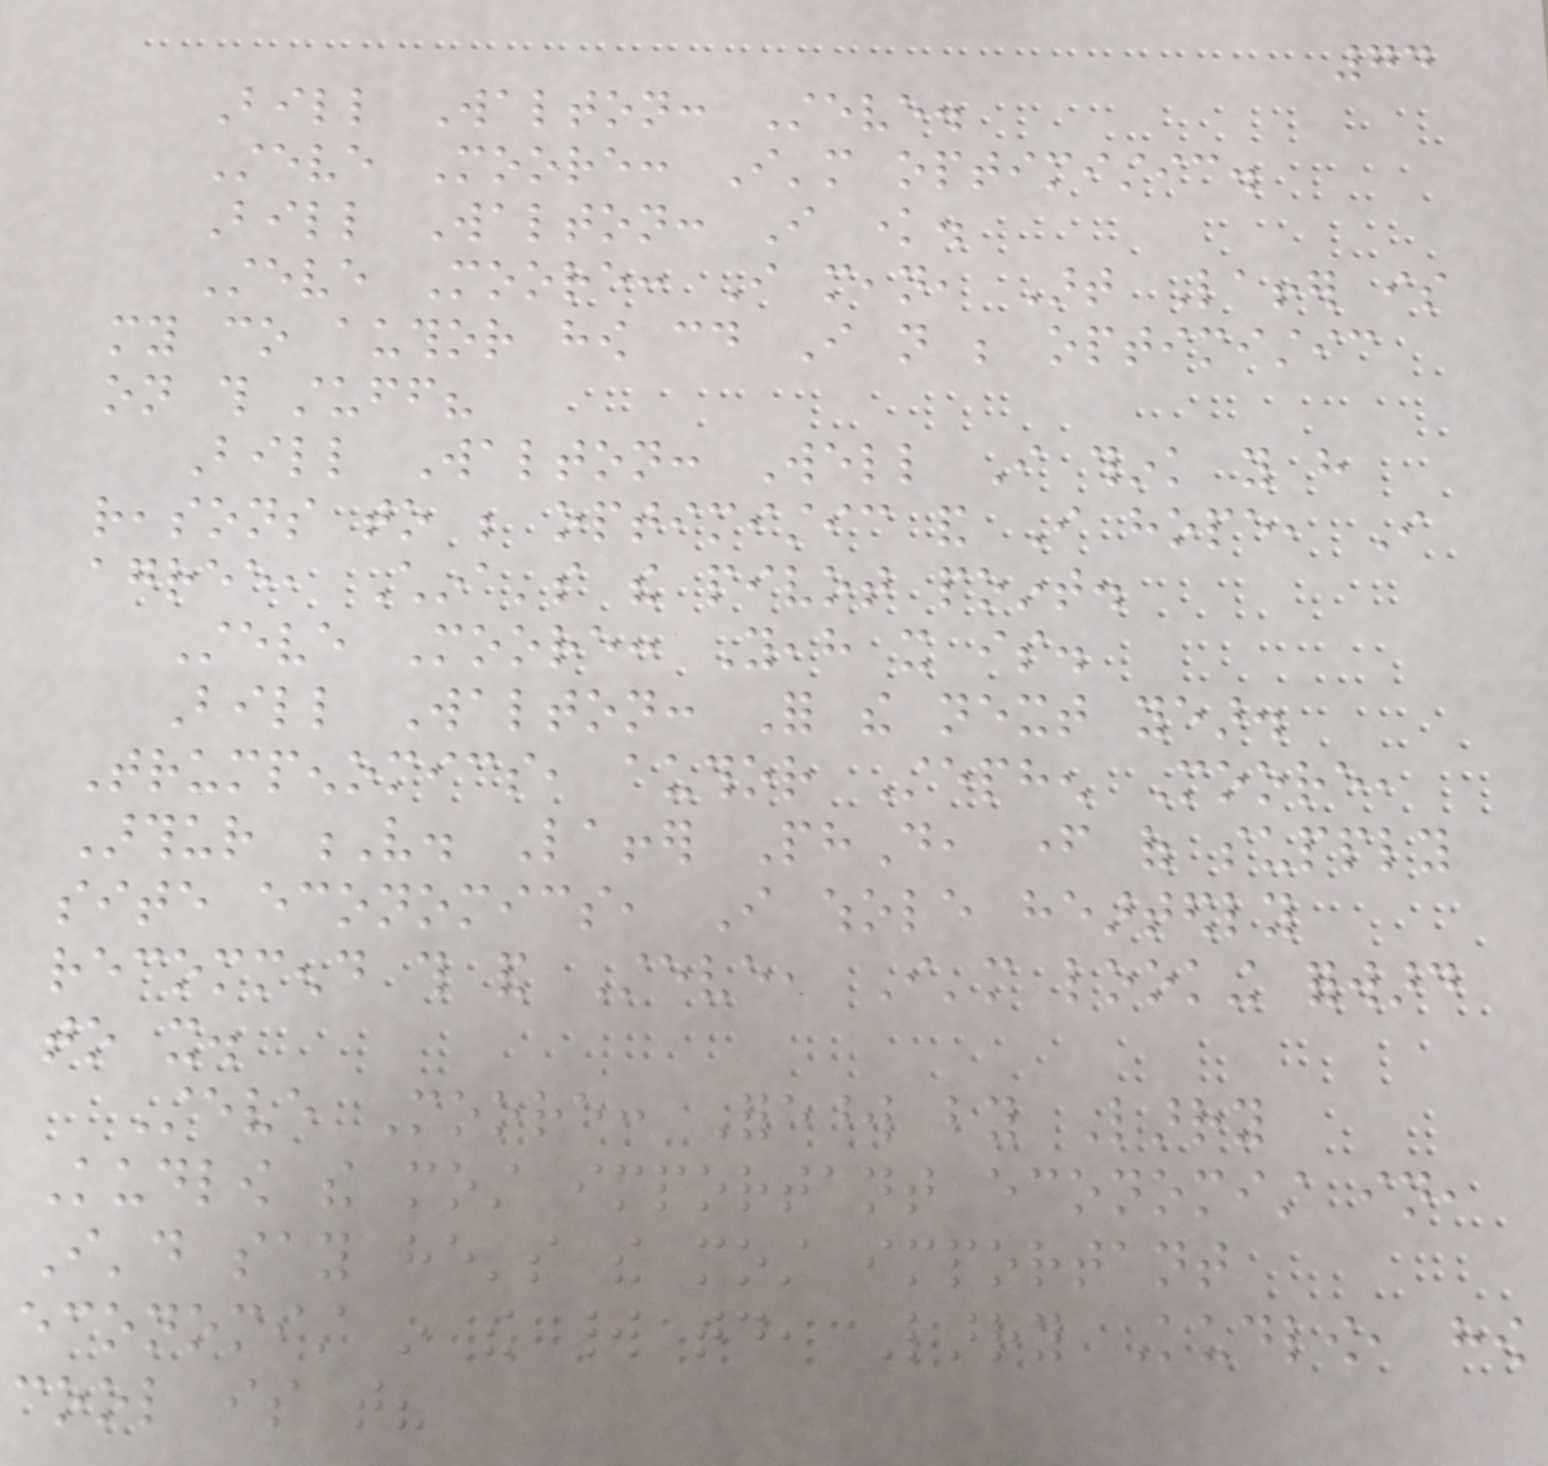74
Bill Walton: Steve.
Steve Moore: I'm optimistic.
Bill Walton: I know.
Steve Moore: I mean, Art Laffer is
my co author how could I not be optimistic
on this stuff?
Bill Walton: Well I think you have
reasons to be optimistic and I hope, I
agree, China's the pivot point.
Steve Moore: Yeah it is.
Bill Walton: For the next year.
Trumpenomics, author Stephen Moore,
Arthur V. Laffer PhD, father of supply
site economics, I whole heartedly
recommend this and Steve, I'm looking forward
to it.
Steve Moore: Foreword by Larry
Kudlow the most important economist in,
I'd say he's the most important
economist in the world today, Larry Kudlow, how
cool is that?
